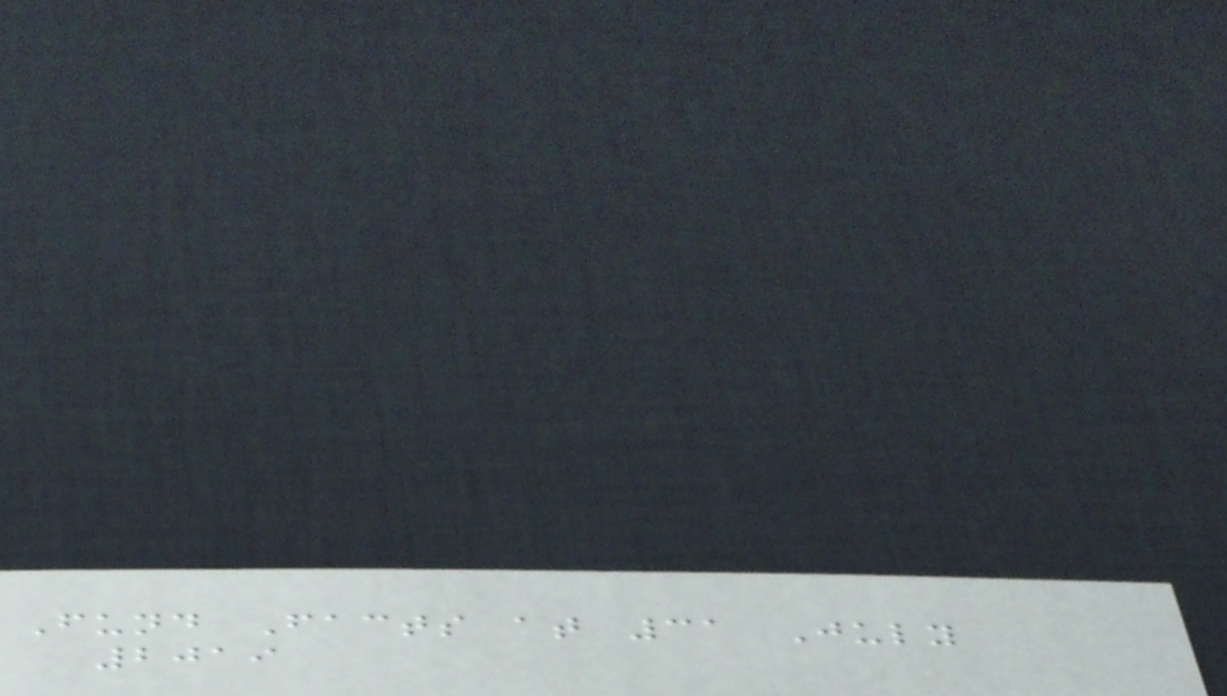Fund Facts at 31 July
2019
